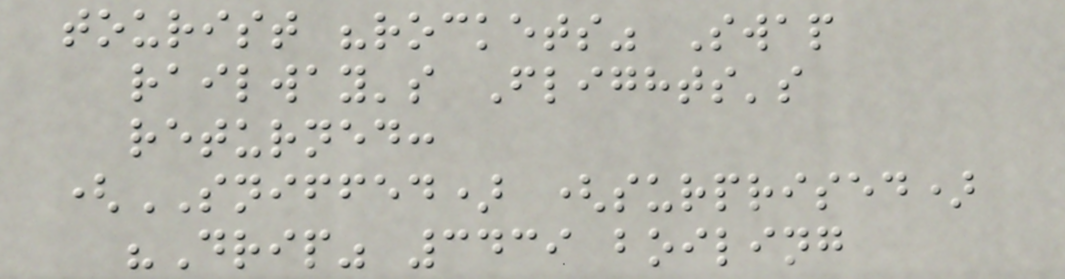tourist "rockets" Swap
railway's Flights's
returned:
(SNIFFED) (surprised)
"Drip" 3439 boiling
